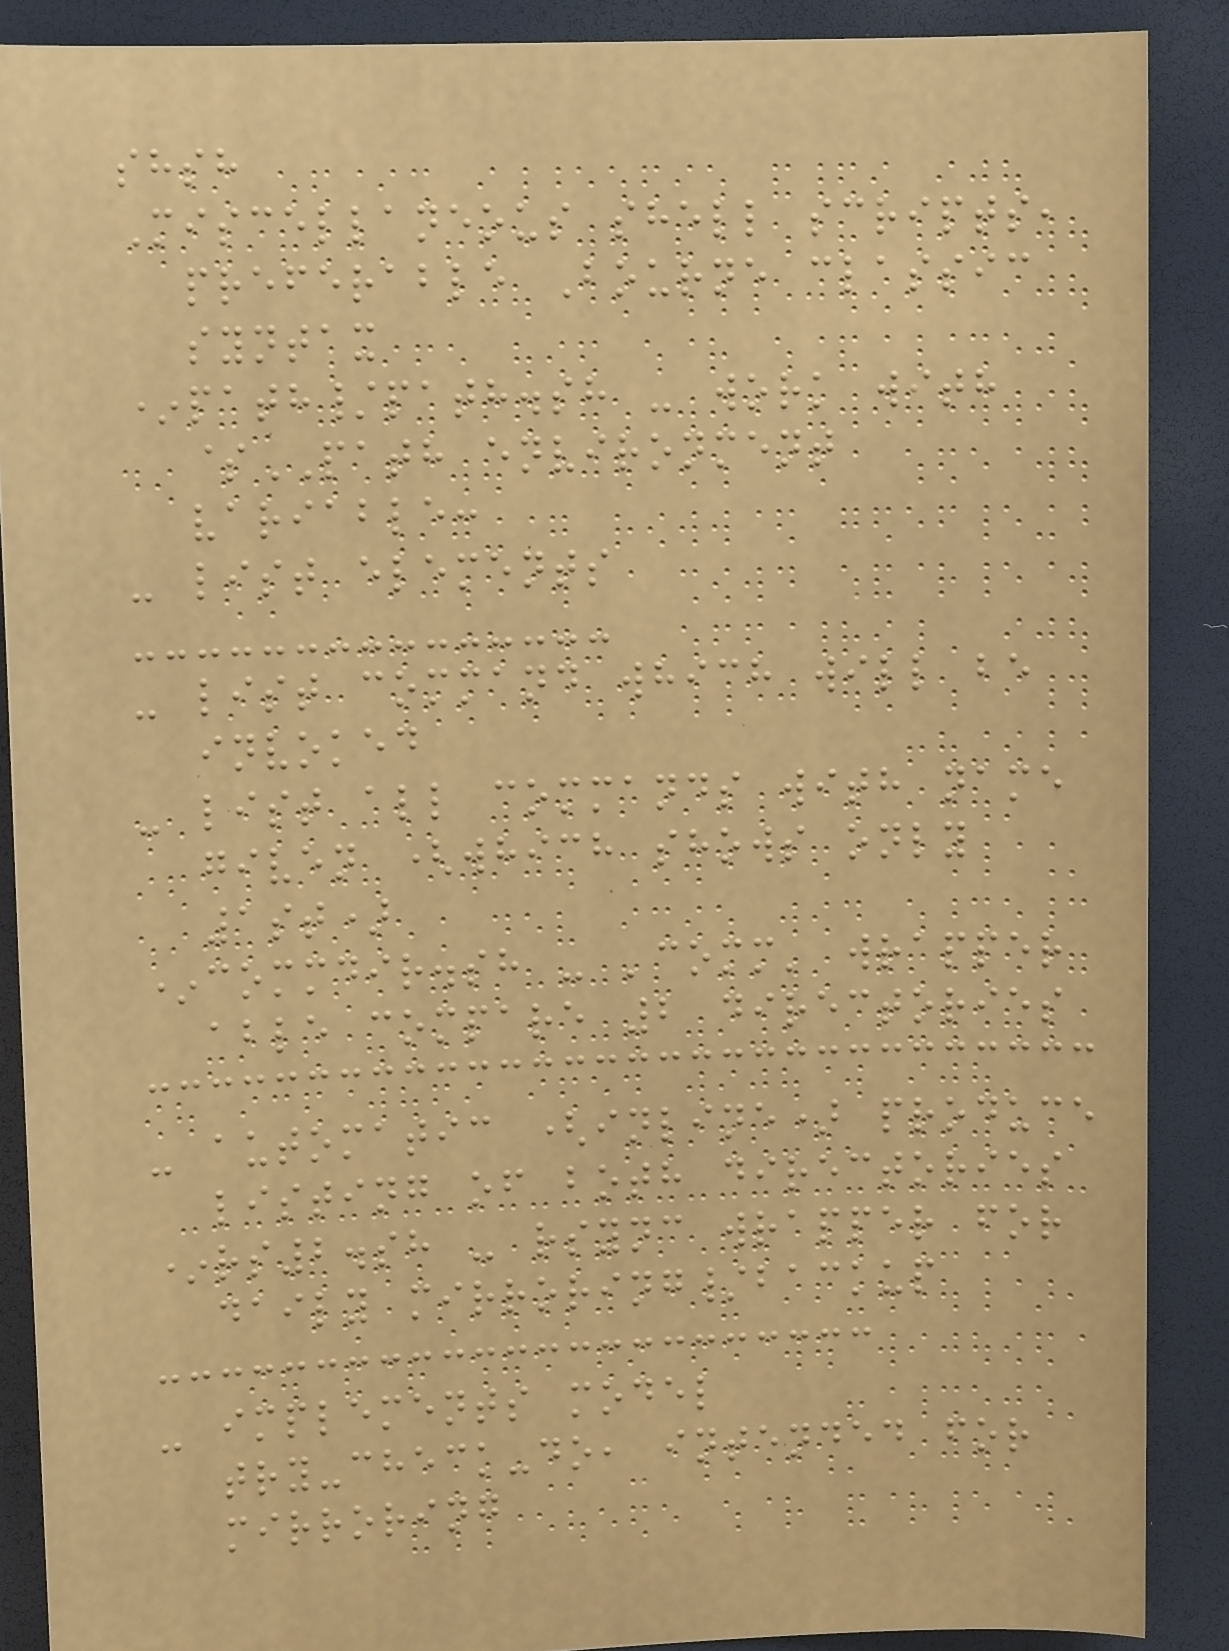shsh
Miscellaneous shell scripts,
preferable Bourne classic
syntax
*path/path.sh - work with
$PATH environment
variable:
- list elements
- list command which will be
invoked
- list all commands with name
given (which shows only
1st)
*commdir.sh - 'comm' wrapper
able compare 2 directories
- automatic (inline) produce
listing of both directories
*rs2.sh - rsync wrapper for
daily mirroring/backup
- implements model
try-check-do, intended for
mirroring
